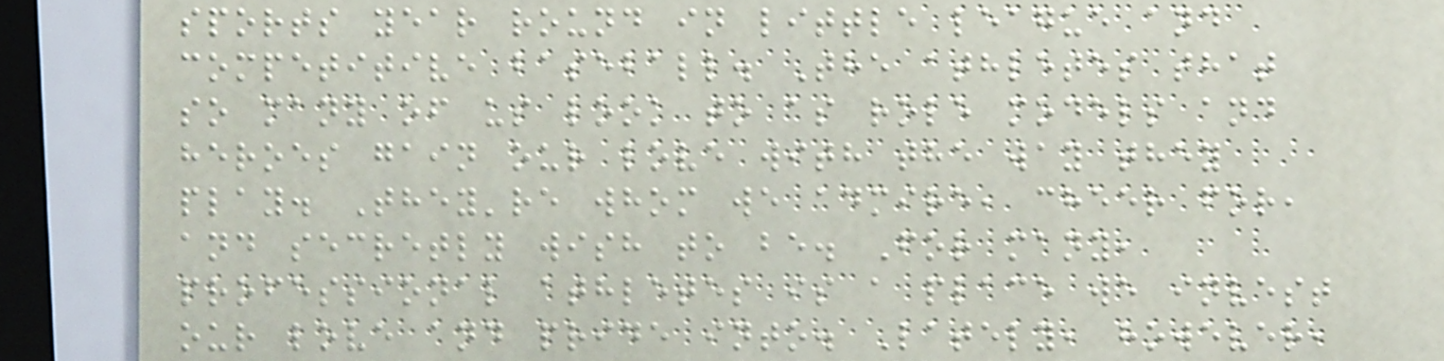sports year round in little league and
competitive baseball. The athletes that
so many of us look to as role models and
heroes gain our love with the way they
play. They're whom we admire, cheer for,
and secretly wish to be. For many,
professional athletes is a place we invest
our love and pride into. Lately, however,
